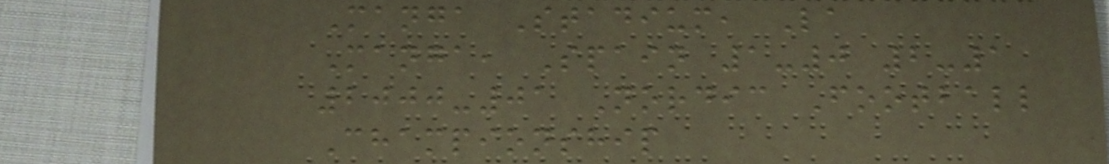Manga Stadium, La
Manga, Spain 1-0 2-1
2000-01 Nordic Football
Championship
